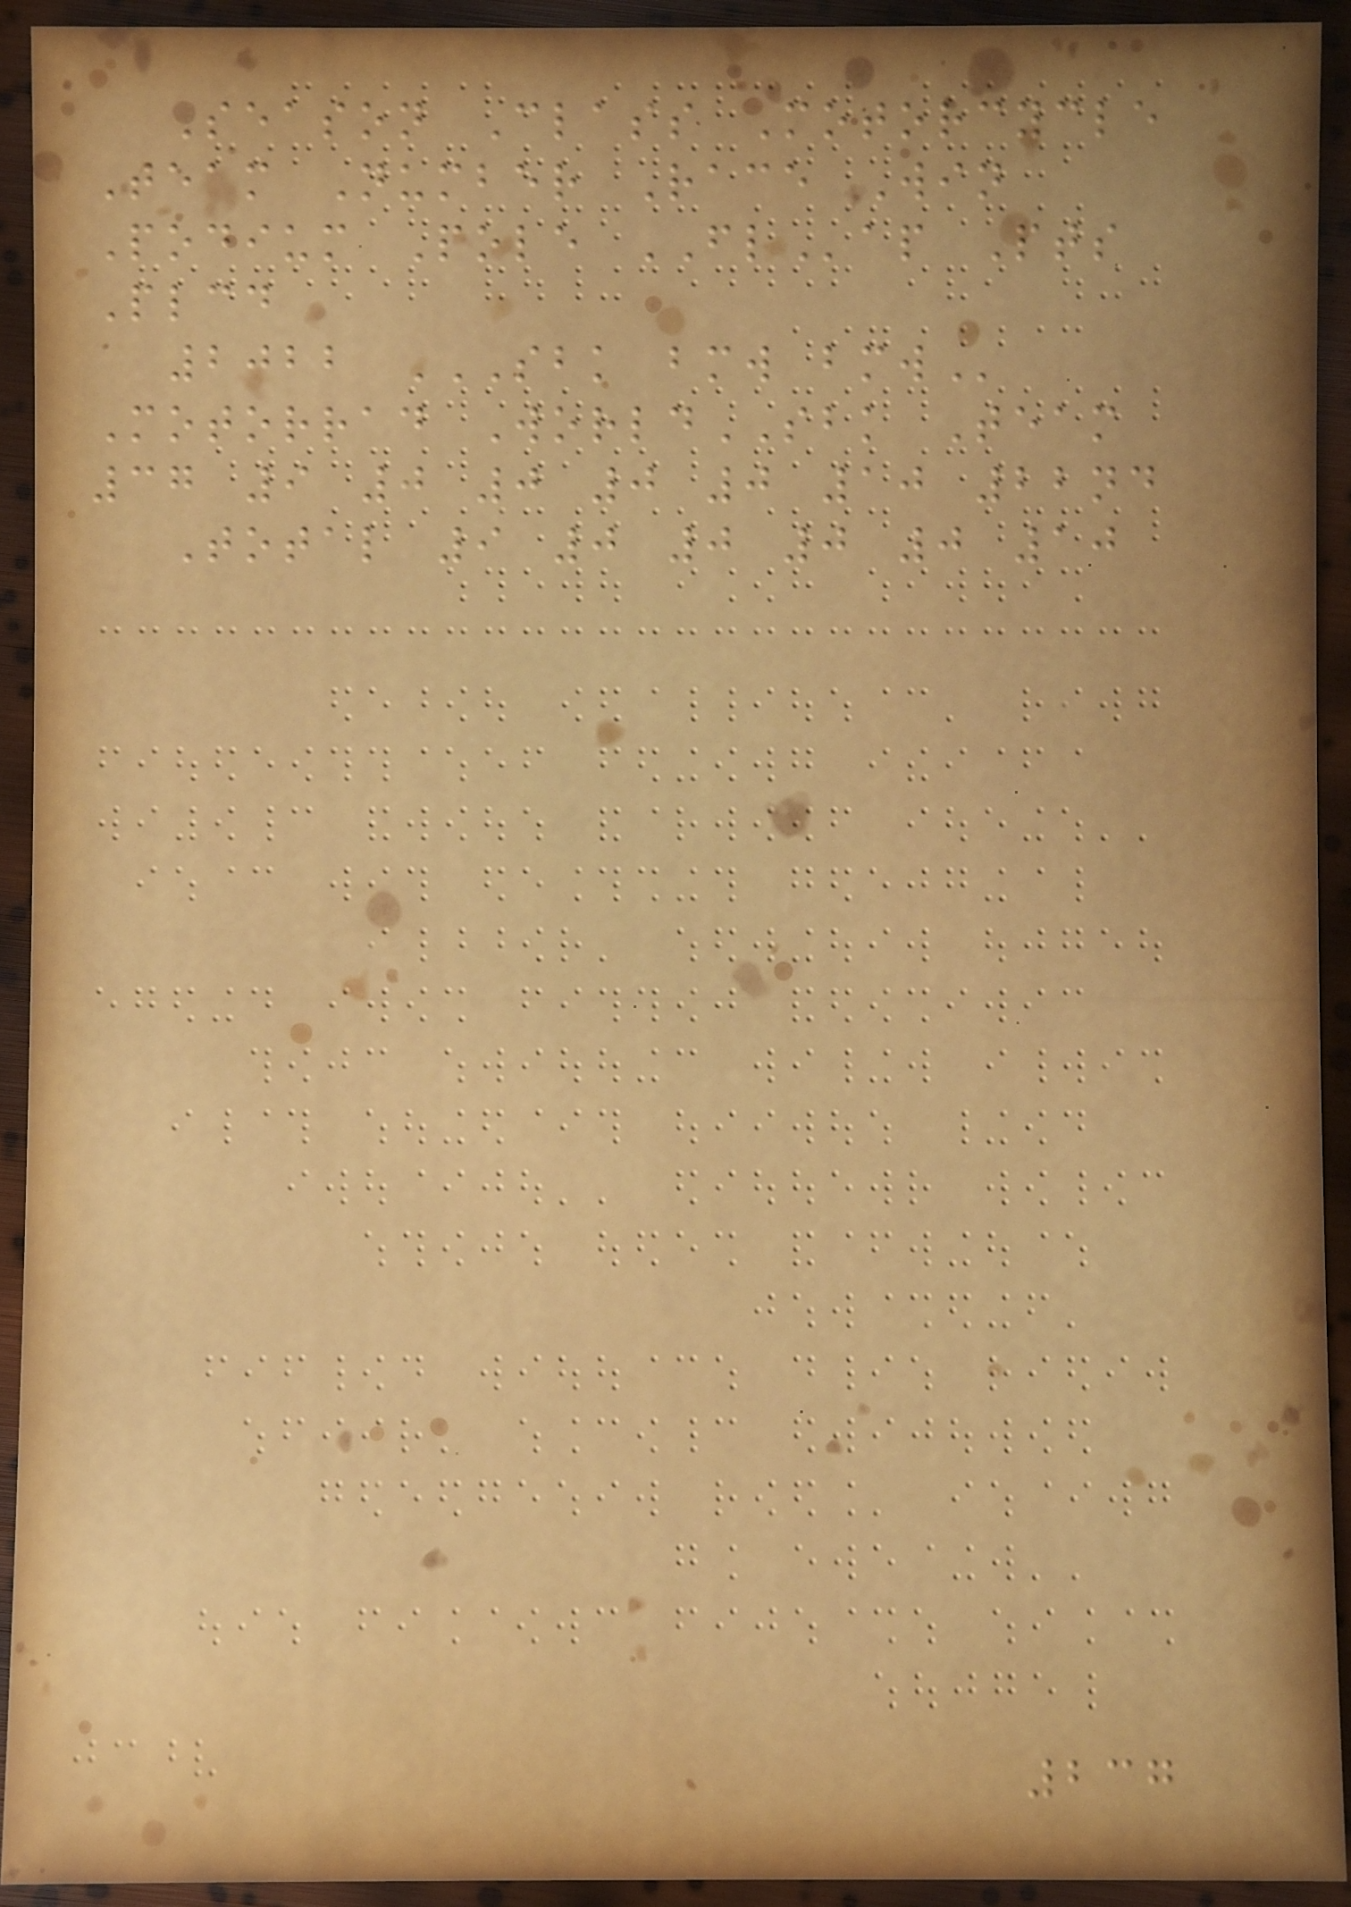Season Class Motorcycle
Team Number Race Win
Podium Pole FLap Pts
Plcd
2022 SBK BMW BMW
Motorrad WorldSBK Team
37 9 0 0 0 0 10 22nd
Total 9 0 0 0 0 10
237
